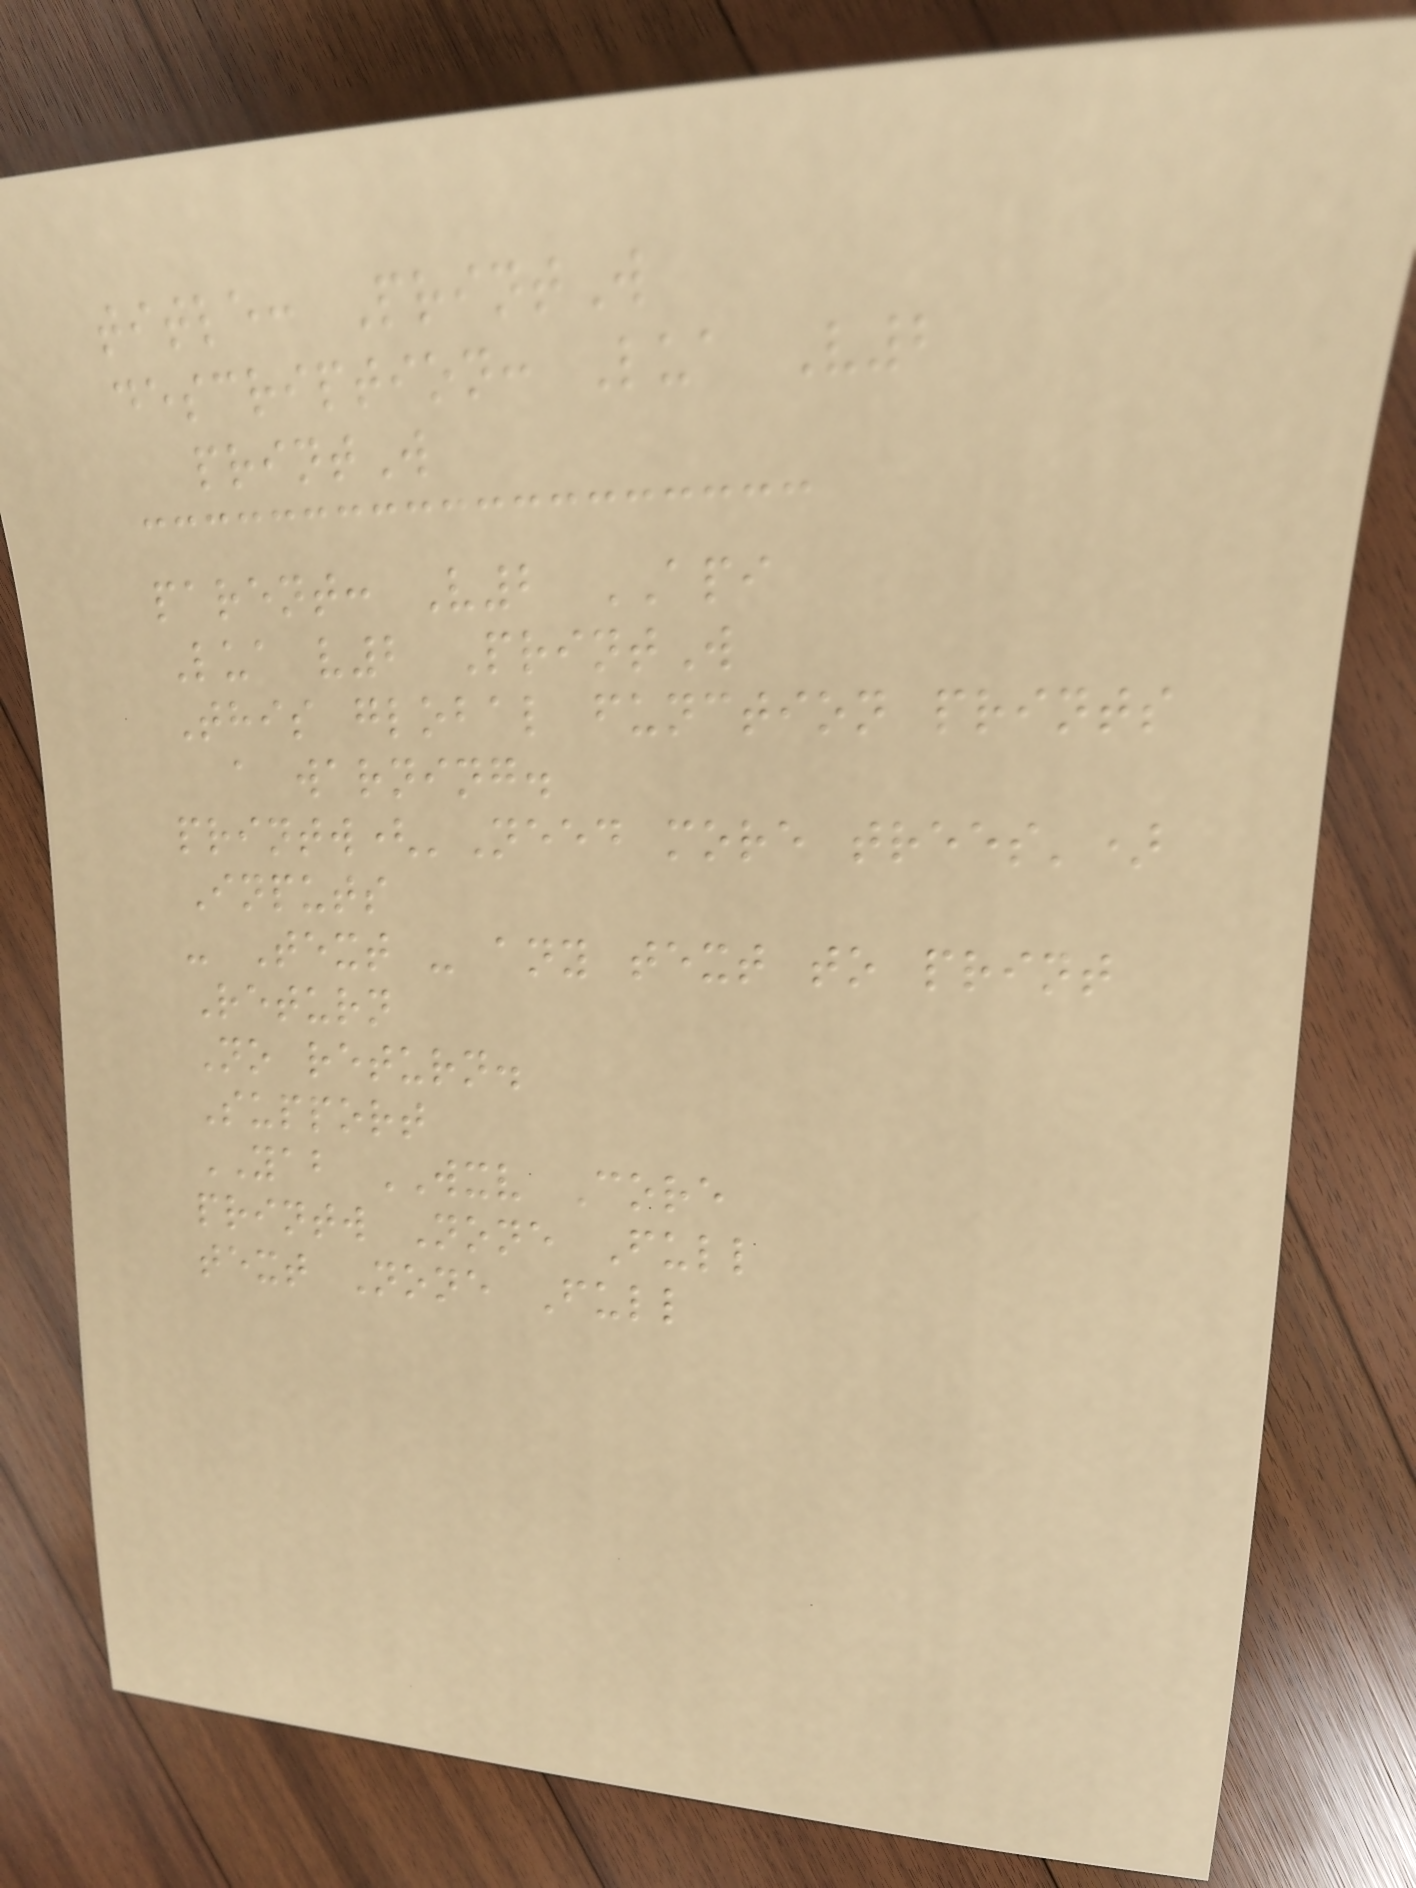title: PrintW
description: Lua V2
printW
parent: V2 API
Lua v2 PrintW
This global function prints
a warning.
printw('Need more trees')
Inputs
- Text - any text to print
Return
No return.
Support
YAB WXV Core
printw None Full
text None Full
